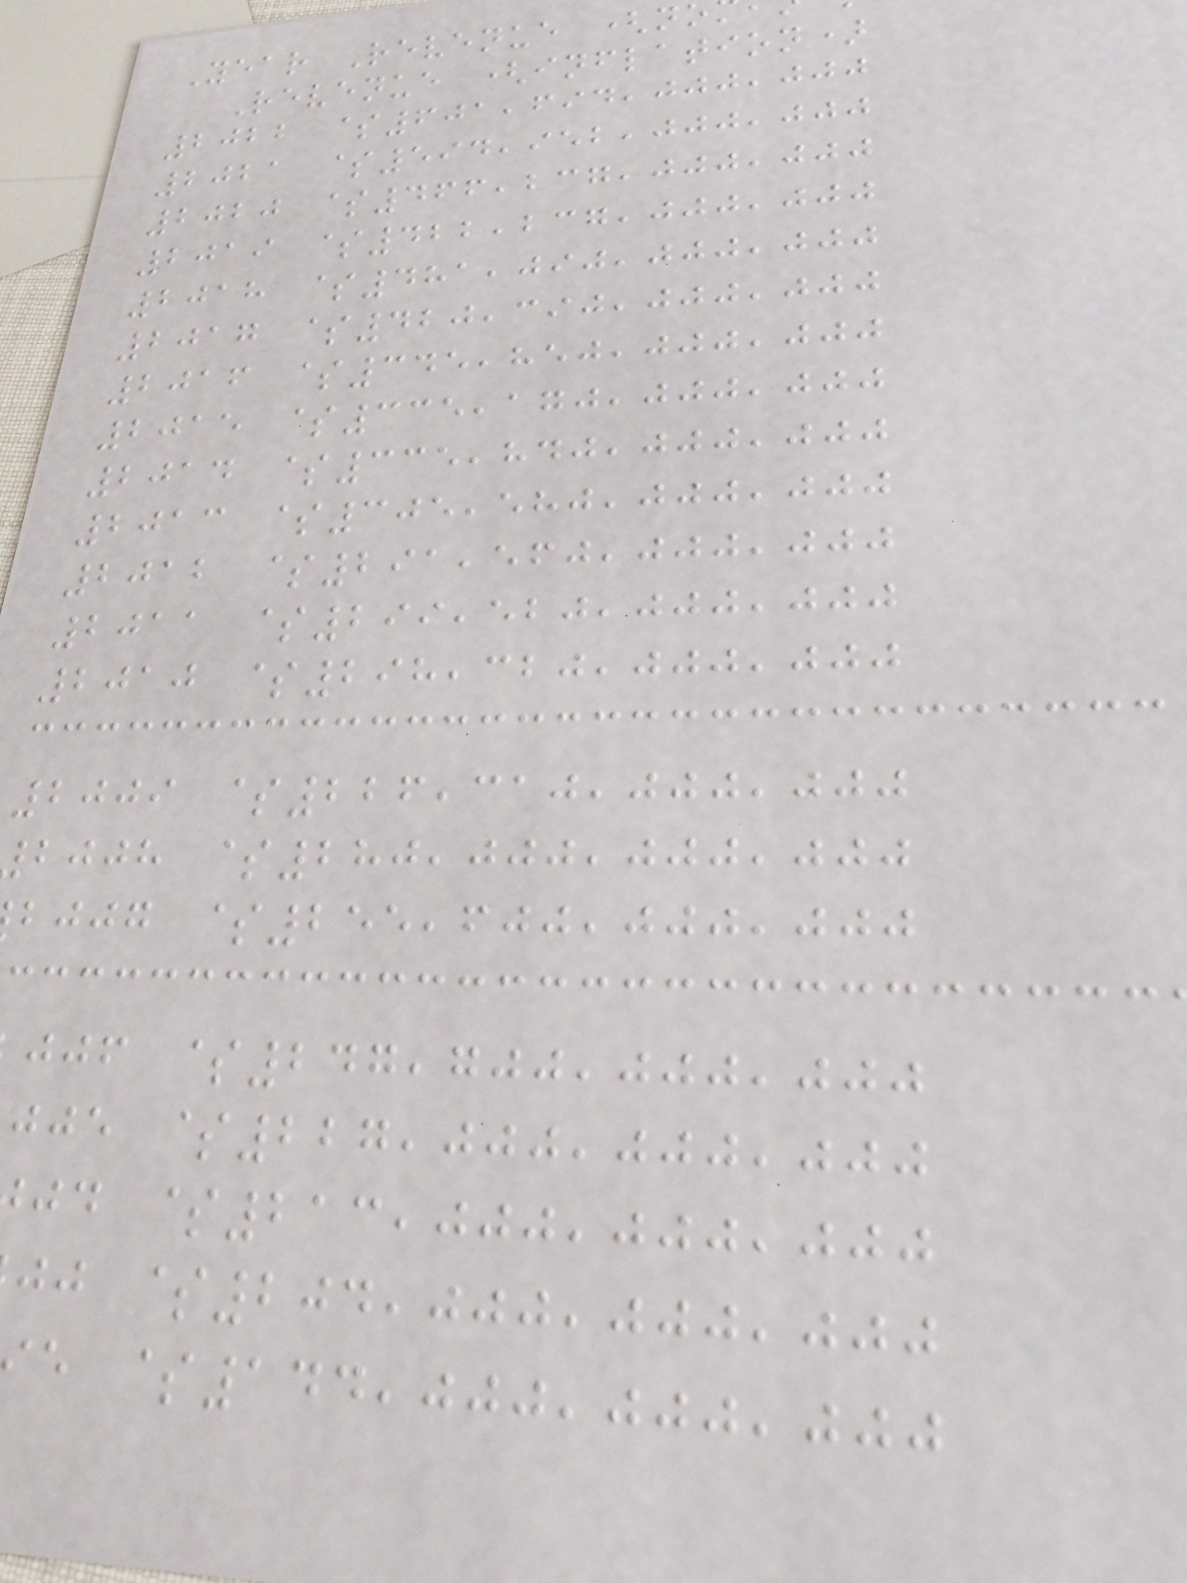Year Revenue (n
Revenue (inflation)
2022 $601,694,000,000
2021 $594,952,000,000
2020 $466,237,000,000
2019 $422,237,000,000
2018 $481,090,000,000
2017 $420,390,000,000
2016 $345,850,000,000
2015 $335,170,000,000
2014 $335,840,000,000
2013 $305,580,000,000
2012 $291,560,000,000
2011 $299,520,000,000
2010 $298,320,000,000
2009 $226,310,000,000
bjjh $280,000,000,000
bjjg $255,600,000,000
jjf $247,700,000,000
jje $227,000,000,000
jd $213,000,000,000
jj $204,000,000,000
e $144,000,000,000
